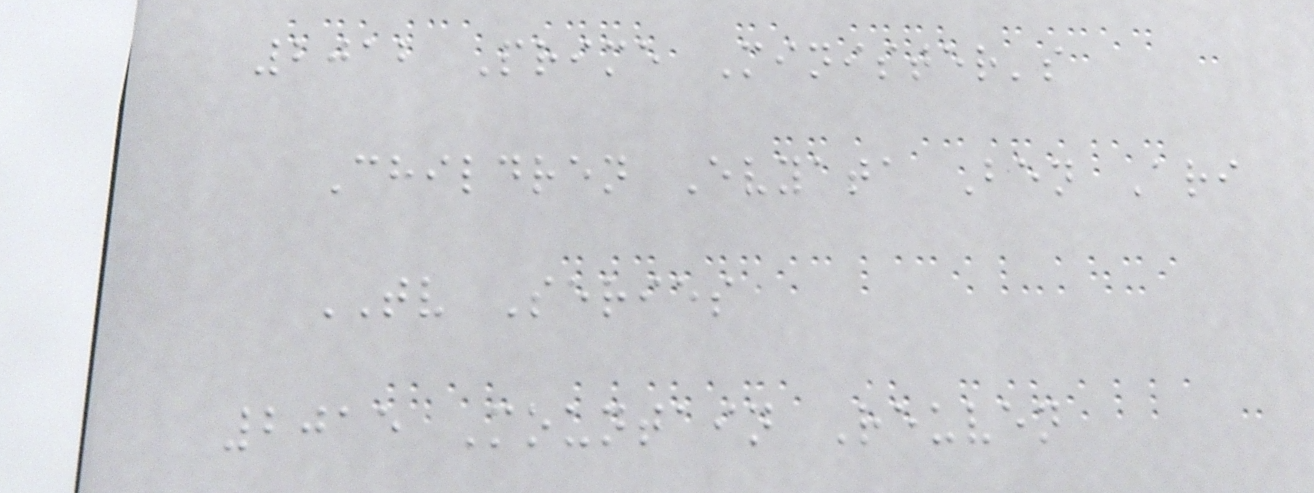2012 Prime Minister's
Children Evyata Ben Ari
TV Series
2015 Mountain Reuven
